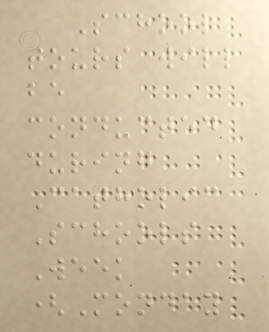School
tours will
be
conducted
during
Catholic
Schools
Week
(Monday
